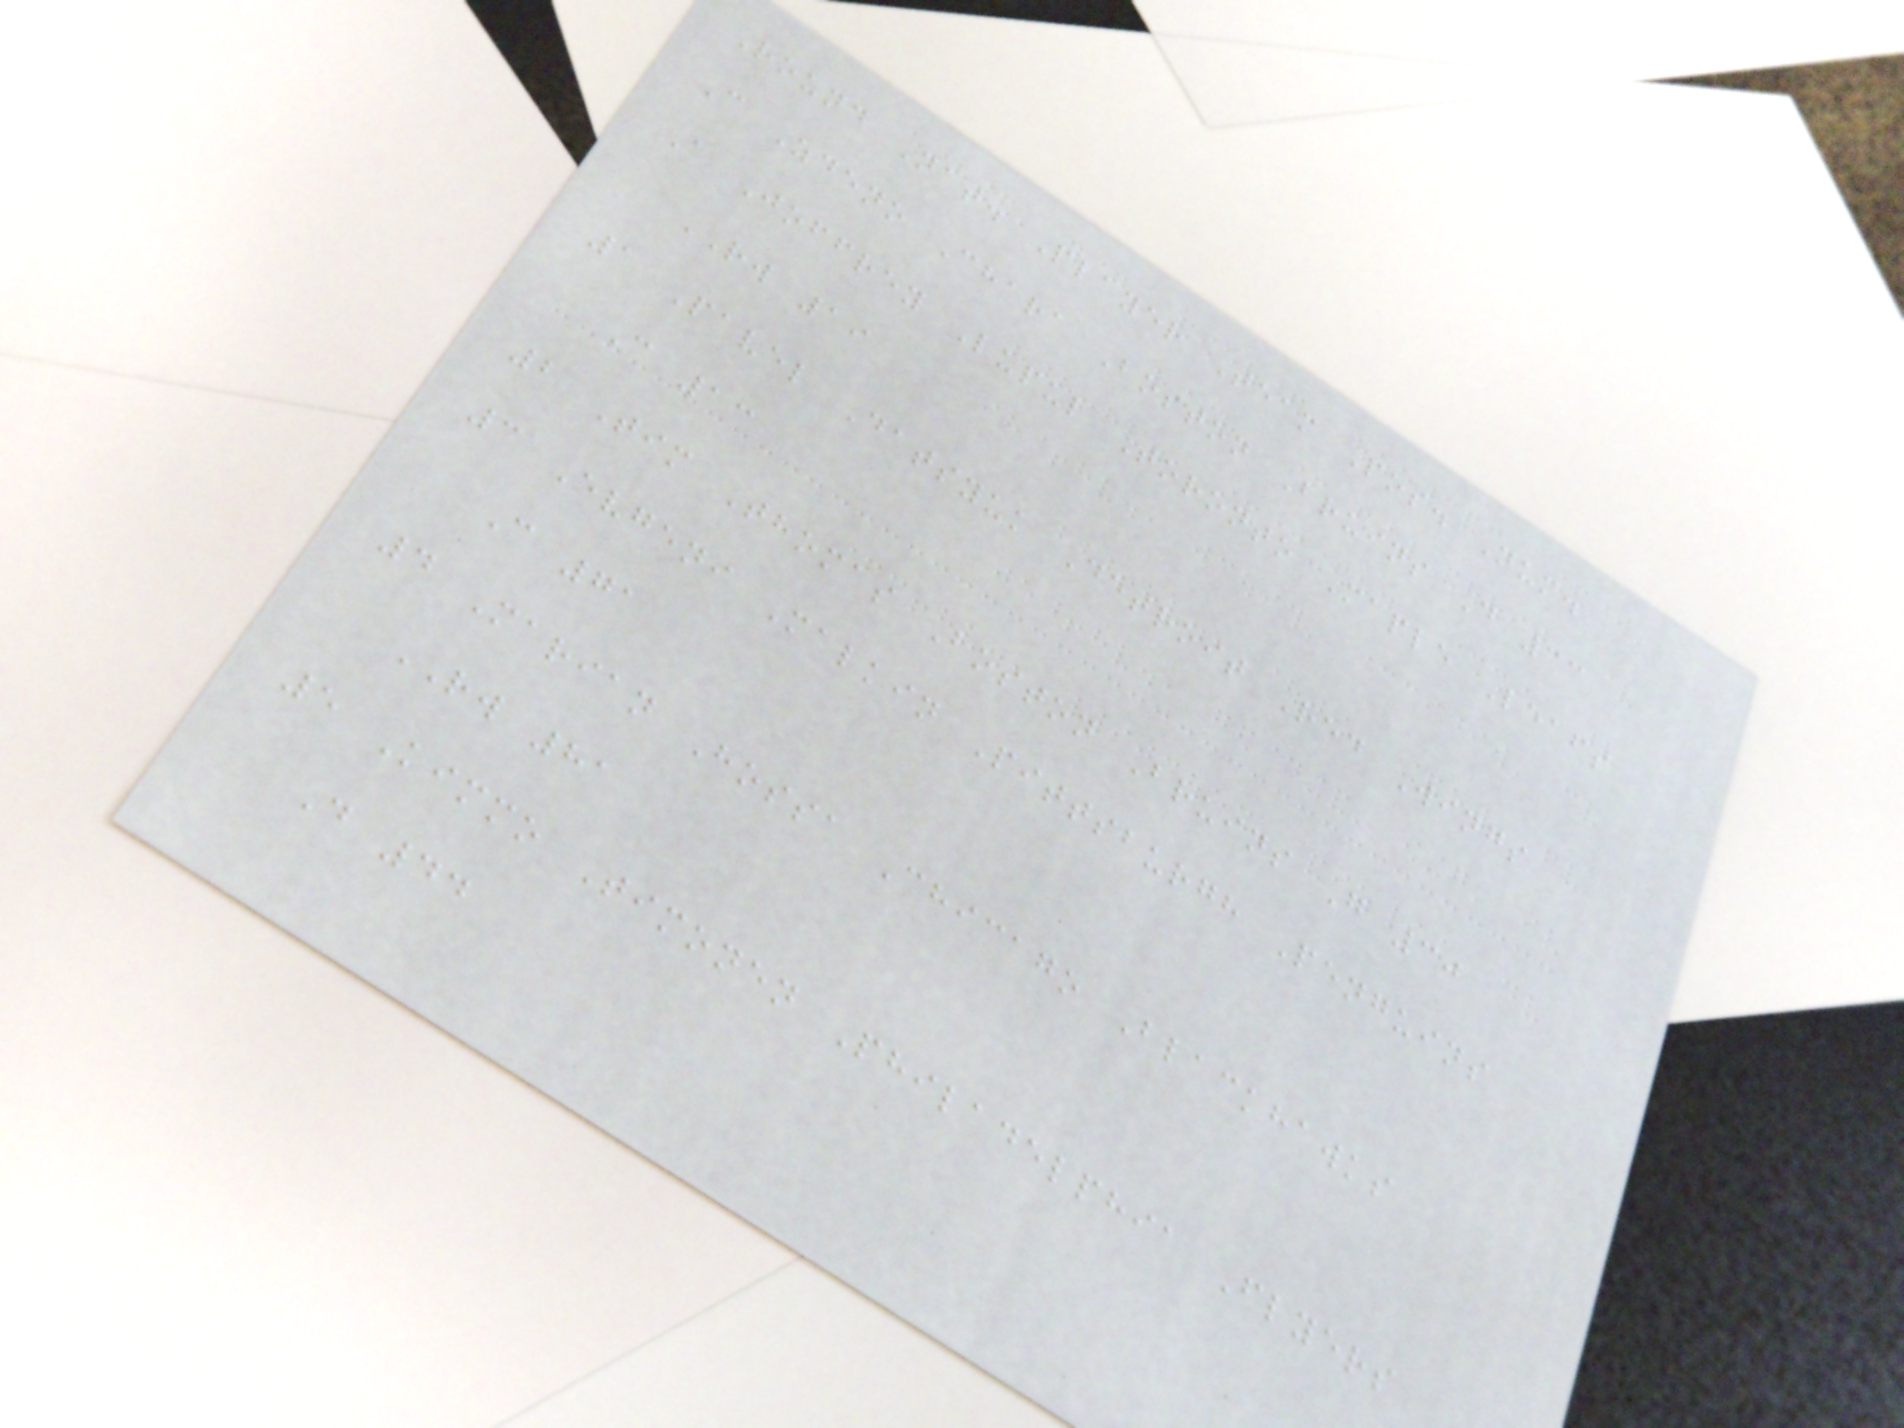Round Nat. Player Team Pos. Num.
C Zdeno Chara Boston Bruins D 33
A Joffrey Lupul Toronto Maple Leafs
RW 19
1 Pavel Datsyuk Detroit Red Wings
C 13
2 Tim Thomas Boston Bruins G 30
3 Evgeni Malkin Pittsburgh Penguins
C 71
4 Marian Hossa Chicago Blackhawks
RW 81
5 Kimmo Timonen Philadelphia Flyers
D 44
